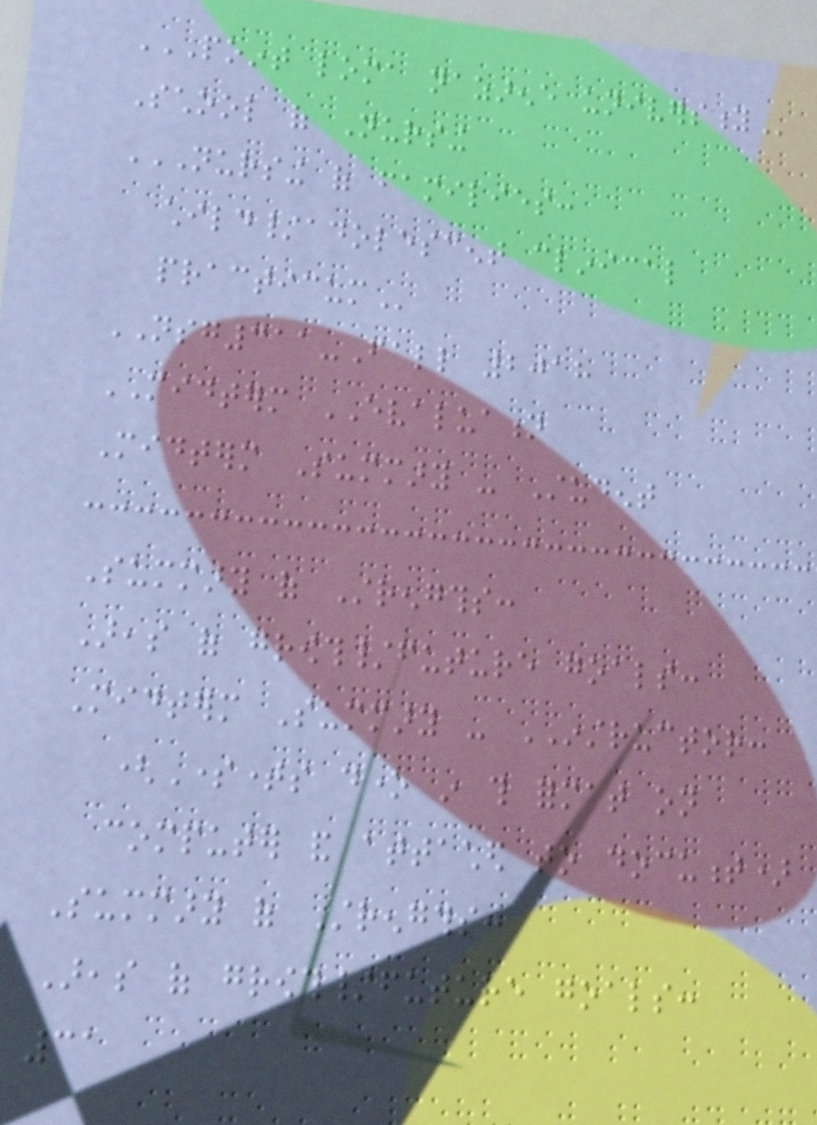POINT LOMA NAZARENE UNIVERSITY
School of Nursing
NURSING OF FAMILIES:
CHILD/ADOLESCENT CLINICAL
PRACTICUM
NSG311-Fall 2018
MIDTERM EVALUATION
Midterm Summary - Student
Summary of Strengths:
Areas of growth/future goals:
Midterm Summary - INSTRUCTOR:
(Sometimes done in this format on
computer and attached to document)
Summary of Strengths:
Areas of growth/future goals:
31
